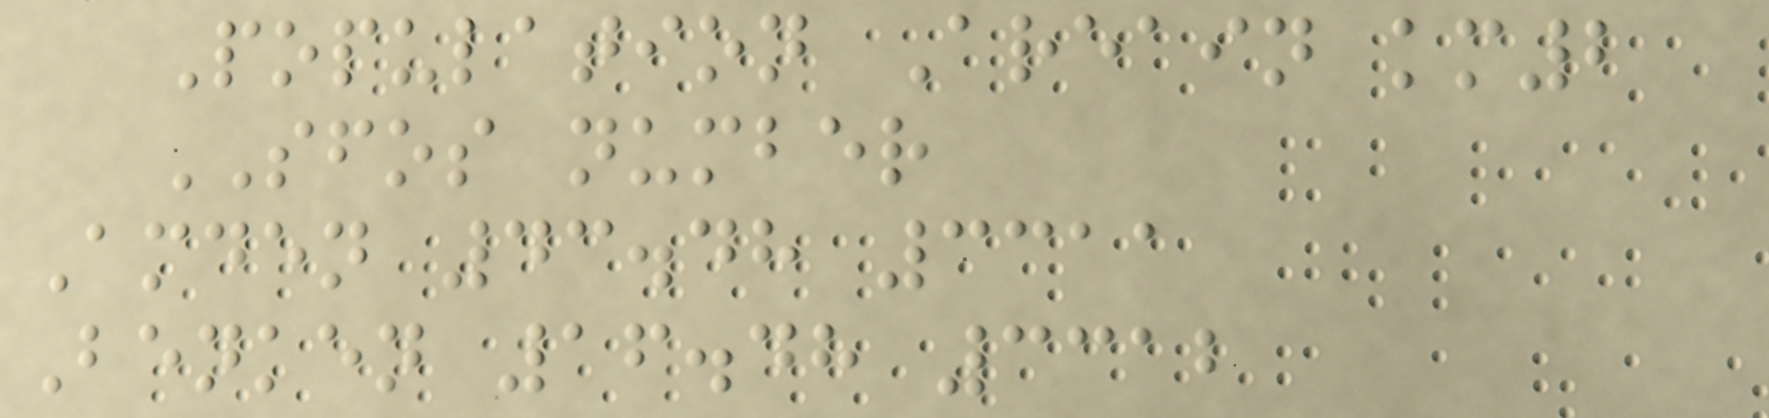Population Areain km2
SFOS number
Amden 43.48 3311
Benken 16.48 3312
